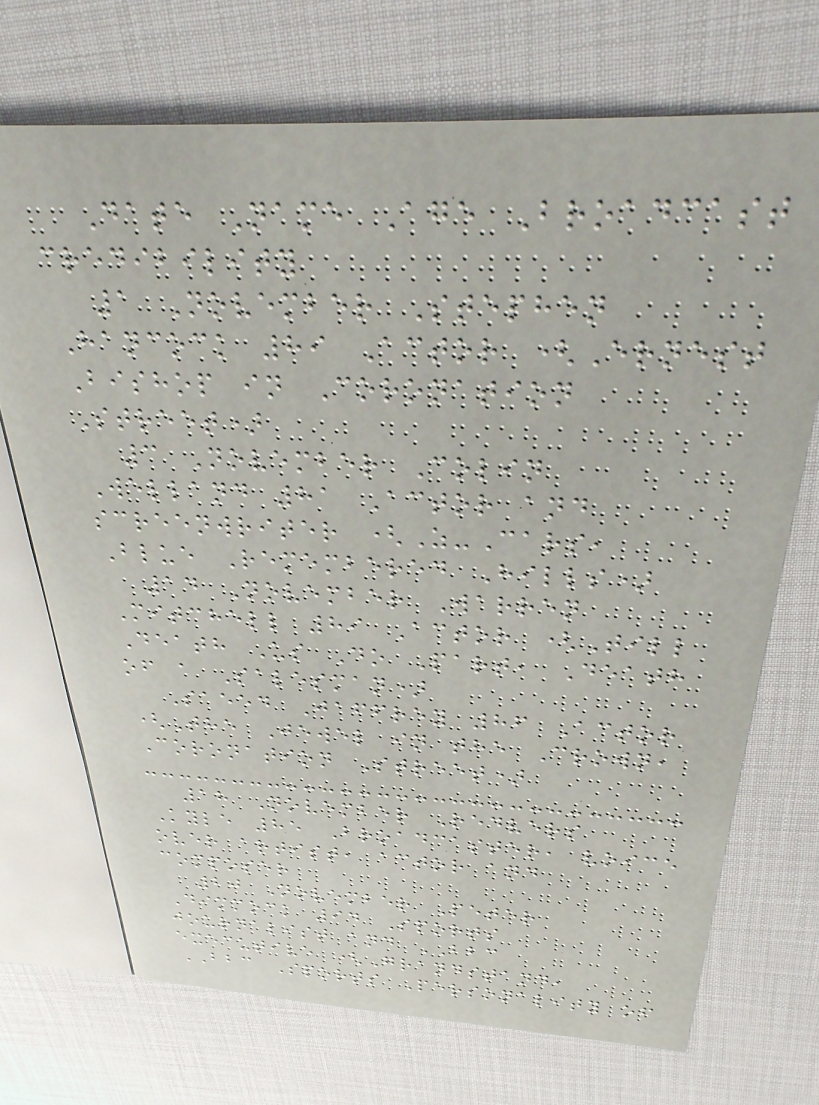Date Name Age Broadcast
credibility
1 November Stephen
Hancock 89 Actor (Ernest
Bishop in Coronation
Street)
3 November Colin
Welland 81 Actor and
screenwriter (Z-Cars,
Blue Remembered Hills)
14 November Warren
Mitchell 89 Actor (Till
Death Us Do Part, Death
of a Salesman)
Saeed Jaffrey 86 Actor
(The Jewel in the Crown,
Coronation Street)
18 November Redvers
Kyle 85 Broadcaster, voice
over artist, actor and
composer
20 November Peter
Dimmock 94 Sports
journalist and BBC
executive (Grandstand,
BBC Sports Personality of
